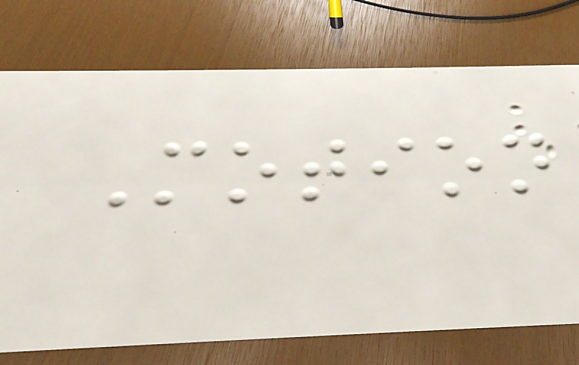Motion
